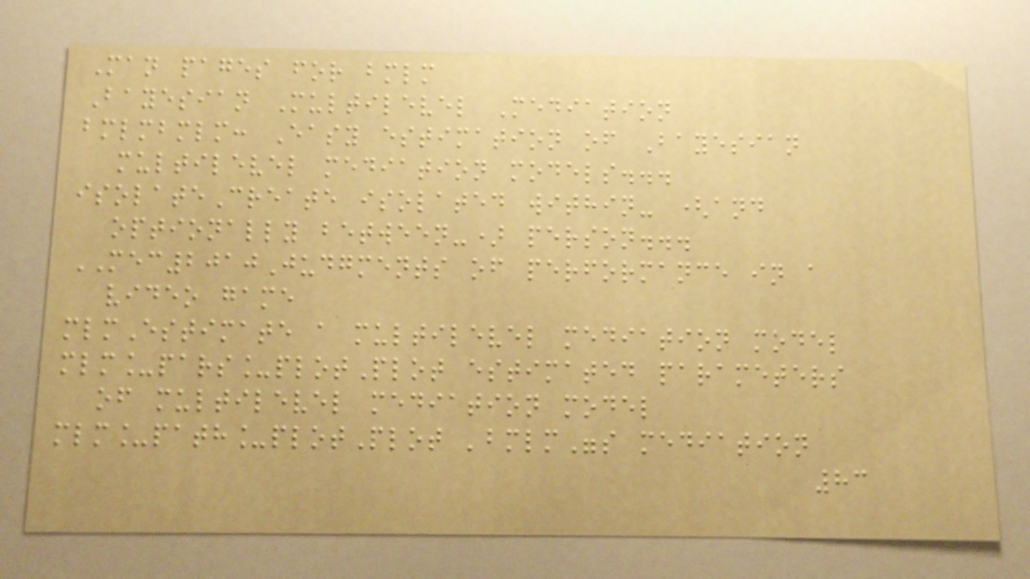Man pages for bmlm
Bayesian Multilevel Mediation
bmlmbmlm: Easy estimation of Bayesian
multilevel mediation models...
isolateCreate isolated within- (and
optionally between-) person...
MEC2010Judgments of performance in a
video game
mlmEstimate a multilevel mediation model
mlm_pars_plotPlot estimated parameters
of multilevel mediation model
mlm_path_plotPlot 'bmlm"s mediation
83
